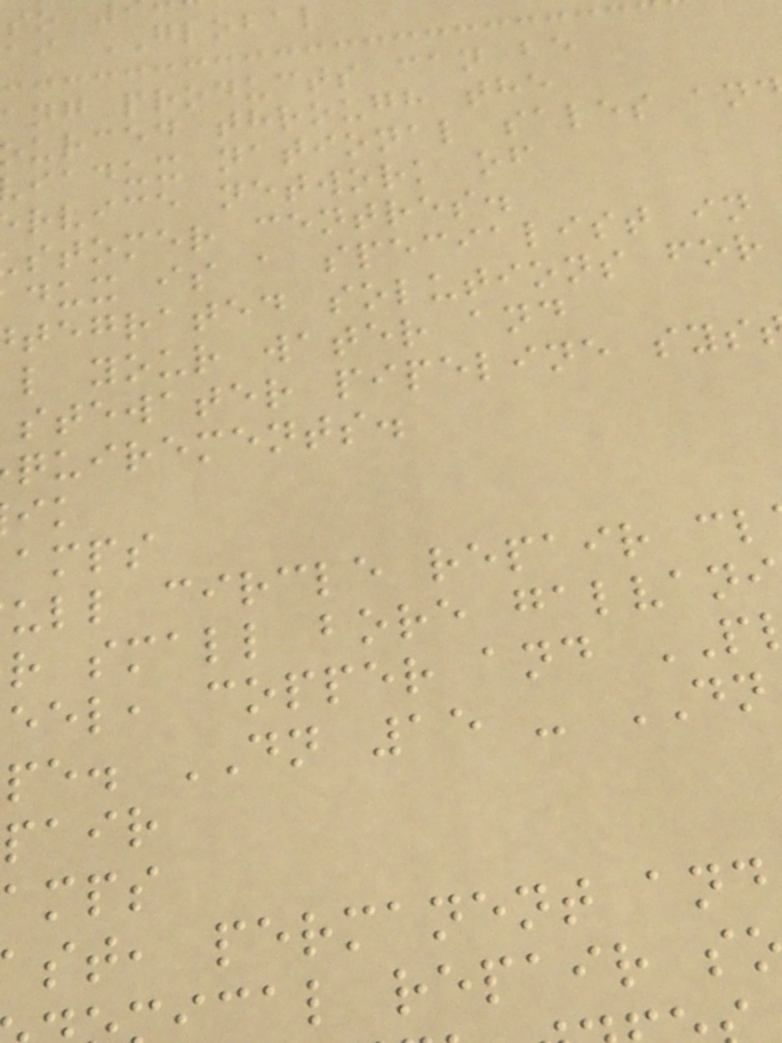ai GLOBAL
ang products can be
urced through the
iadux national sales an
rvice network of
stomer centres.
dux is a specialist in
tegrated solutions for
l your water and
stewater pipeline sys
quirements.
amps
ull circle repair cl
r small bore galvani
eel, copper and
pe. DN 15 - DN
pair
amps
st, permanent and
cal repair s
